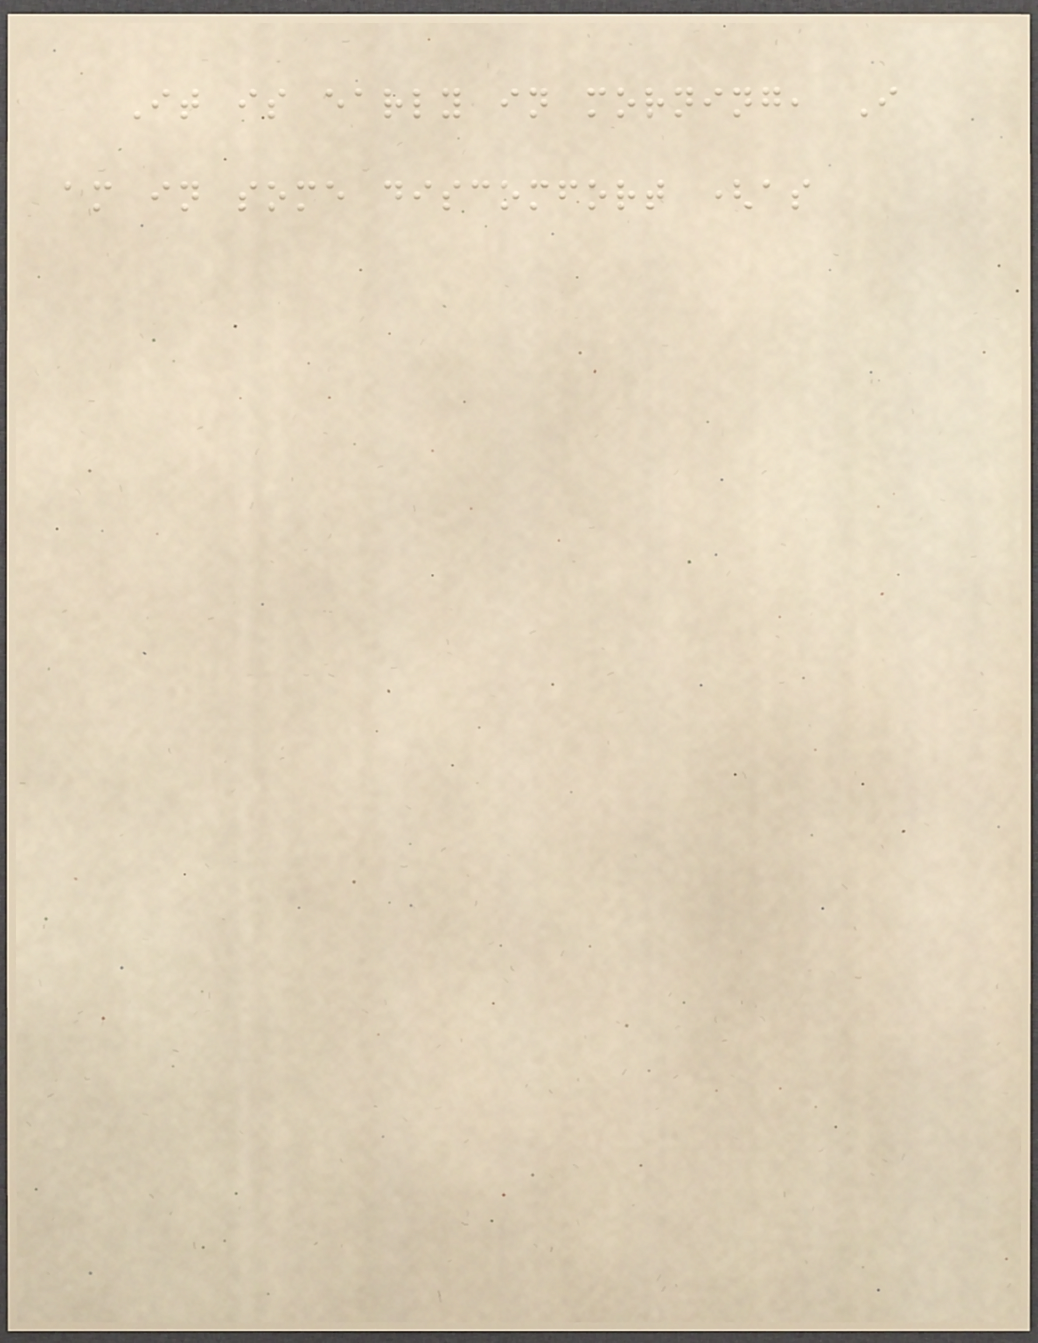It is early in morning, I
am in some discomfort (as
